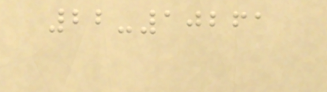22-10261
